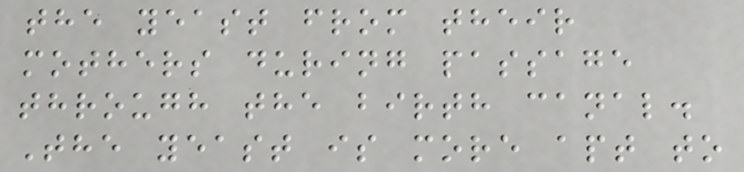the yeast from their
mothers during passage
through the birth canal.
The yeast is more apt to
